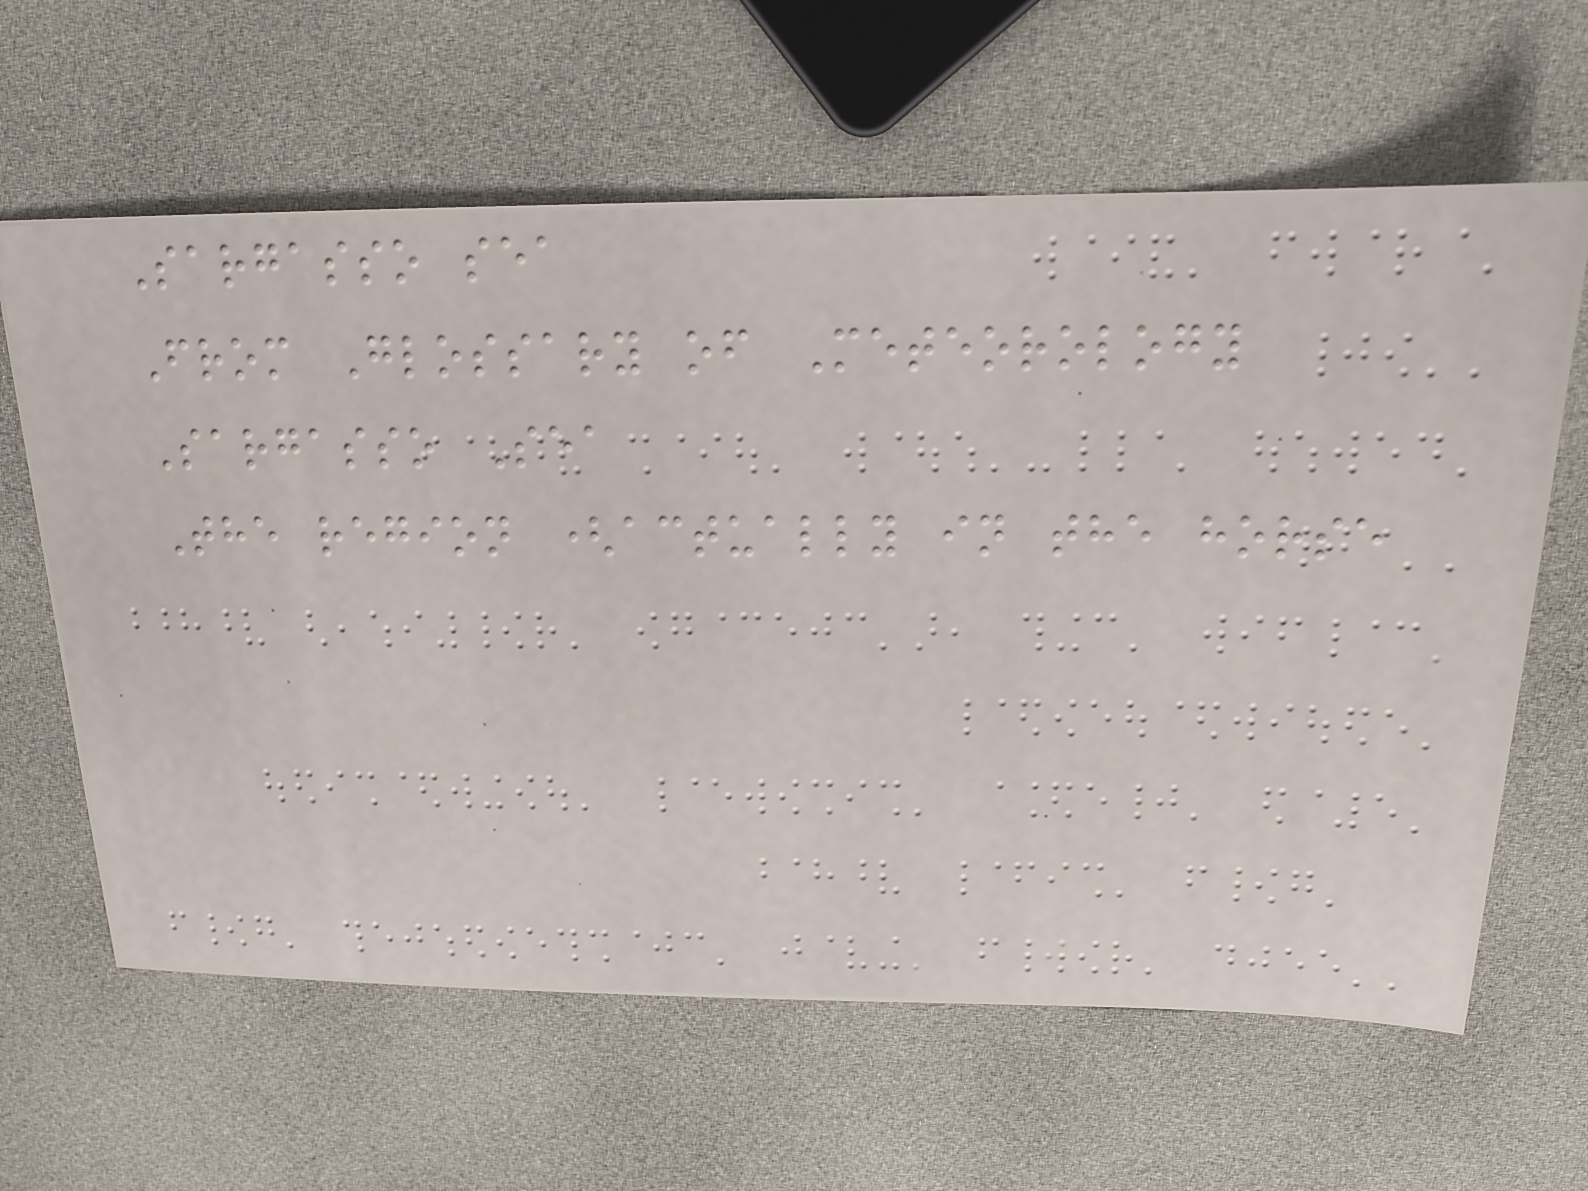Sargasso sea
From Glossary of Meteorology
Sargasso Sea
The region (actually in the horse
